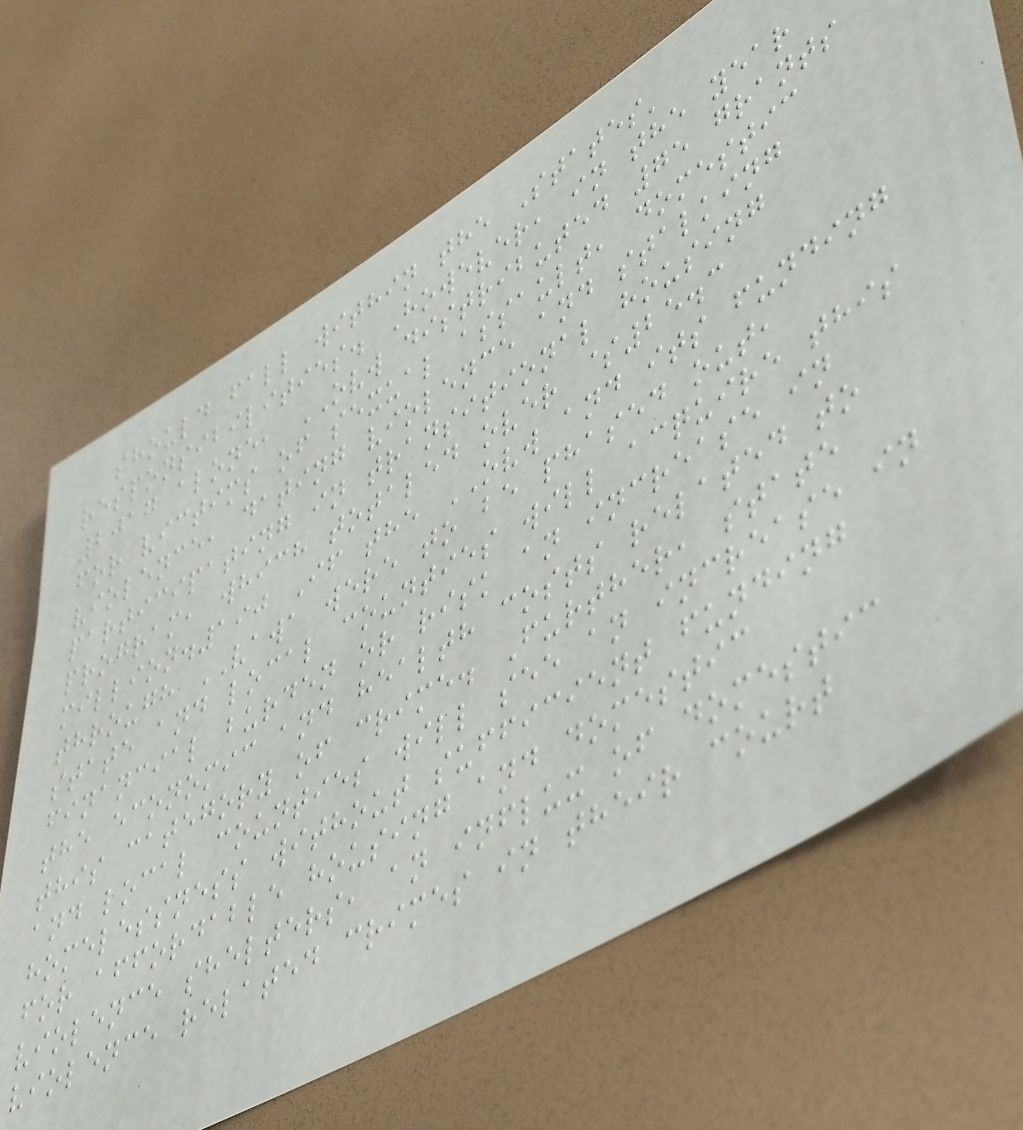should fall within the States'
responsibilities. However, in the year
2017 alone, OVW distributed 75 grants
for victims of sexual assault, domestic
violence, dating violence and stalking
participating in transitional housing
program, which totaled over $25.3
million.190 If the OVW and its funding
through VAWA were to be phased out,
state and local counties will acquire this
financial burden or risk an increase in
the economic and health costs related to
this category of crime. Further, state
and local counties will see an increase in
homelessness without sufficient funding
for affordable housing and domestic
violence shelters, an influx of domestic
violence related crimes in their court
